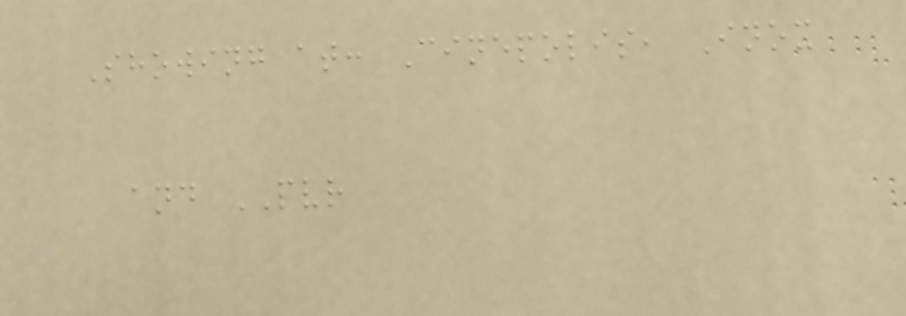Showing at: Cinepolis, Inox
and PVR
